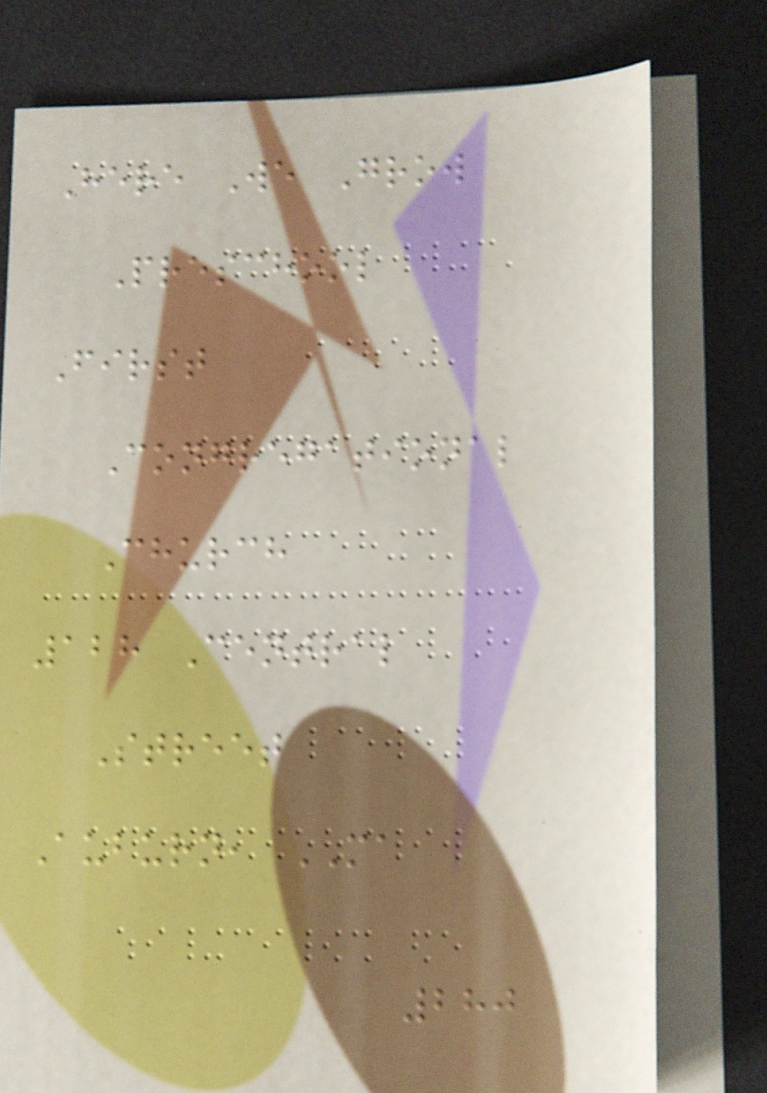Here We Grow
Preschool
First
Congregational
Church
128 Central
Street
Auburn, MA
280
